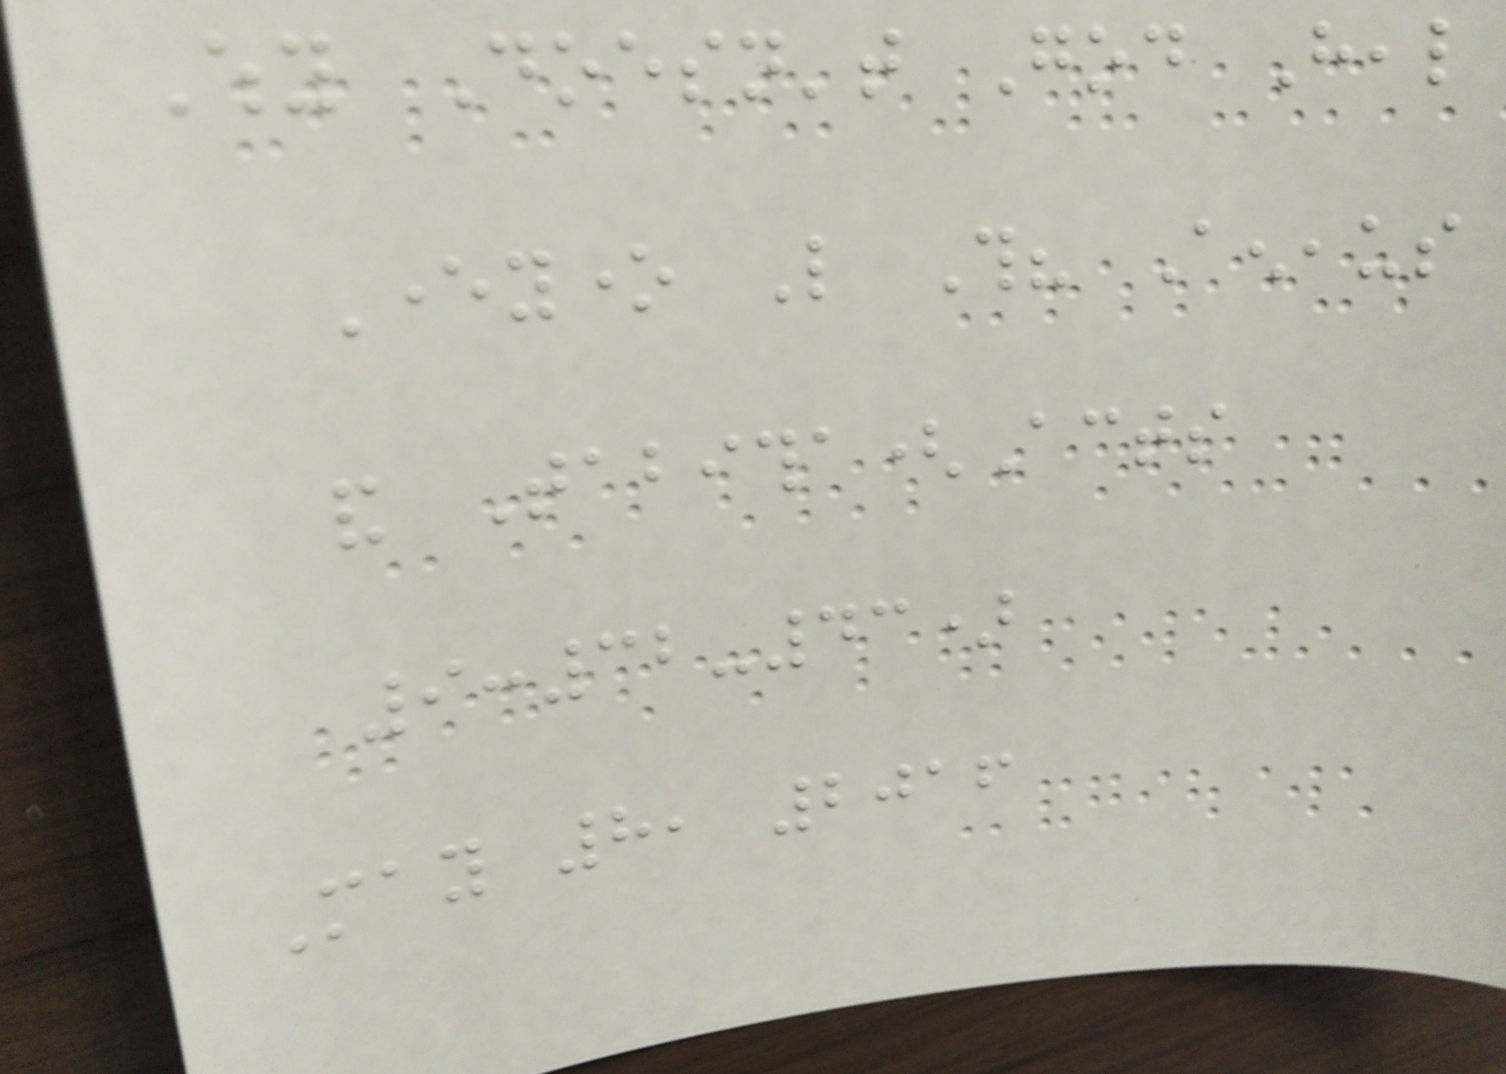Why Doesn't God Heal
Everyone Like This? Aeneaus
and Tabitha(Acts
9:32-43)
May 8, 2016
